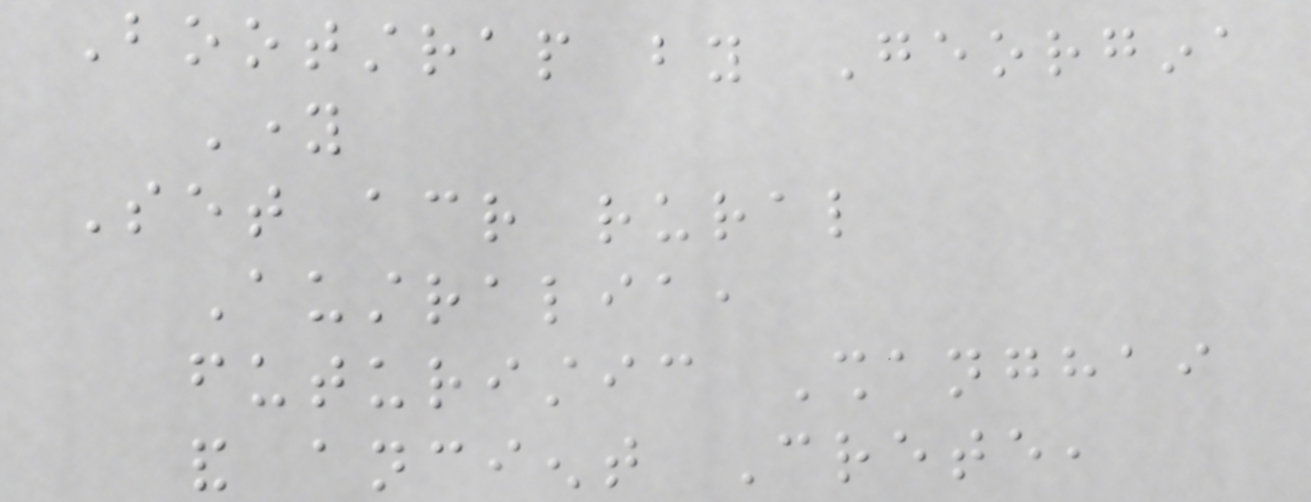Bootstrap by Georgina
Young
Set across rural
Australia,
futuristic Shanghai
and ancient Crete,
